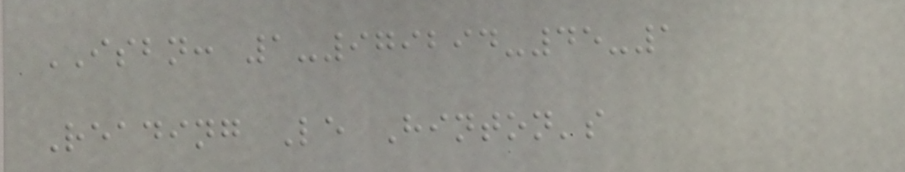ISBN: 1-979294-45-1
Reading Le Hinton's
